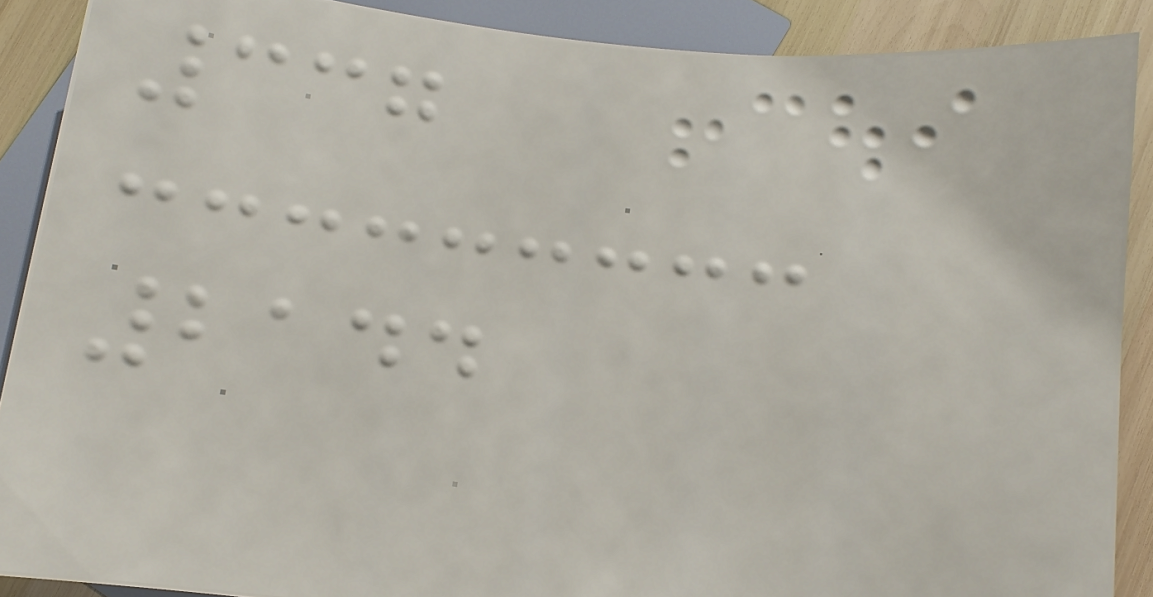337
2144
